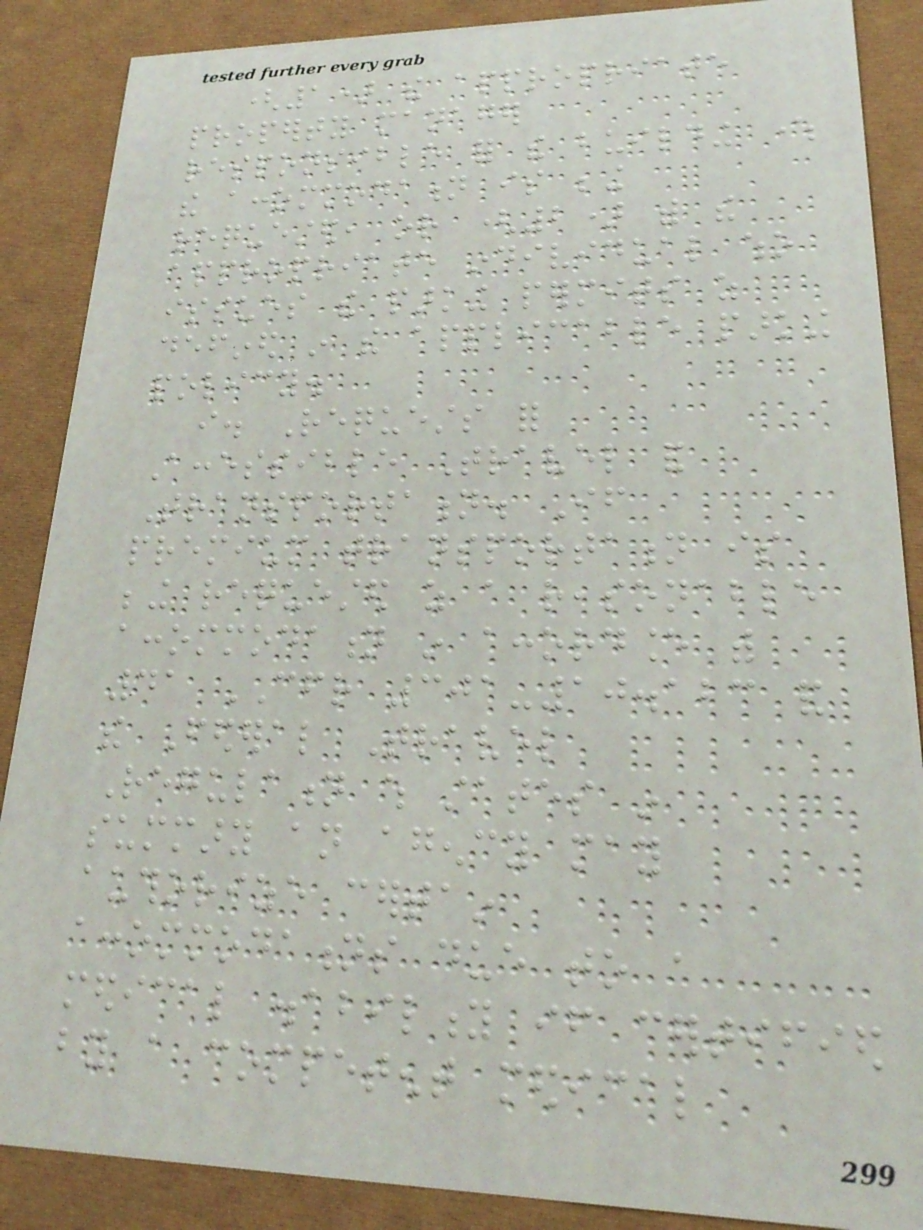(1) the appropriate
property manager
responsible for the building where
the accommodation is being
requested, or (2) with the
appropriate individual who
issues the parking permits as
defined in the applicable parking
policy.
i. Requests for
Accessible Travel and
Transportation. If
premium transportation is
being requested as a reasonable
accommodation in accordance with
41 CFR 301-10.123 and
the Federal Travel
Regulation which states in
summary an agency may
authorize certain
accommodations due to a
medical disability if certified
by a competent medical
